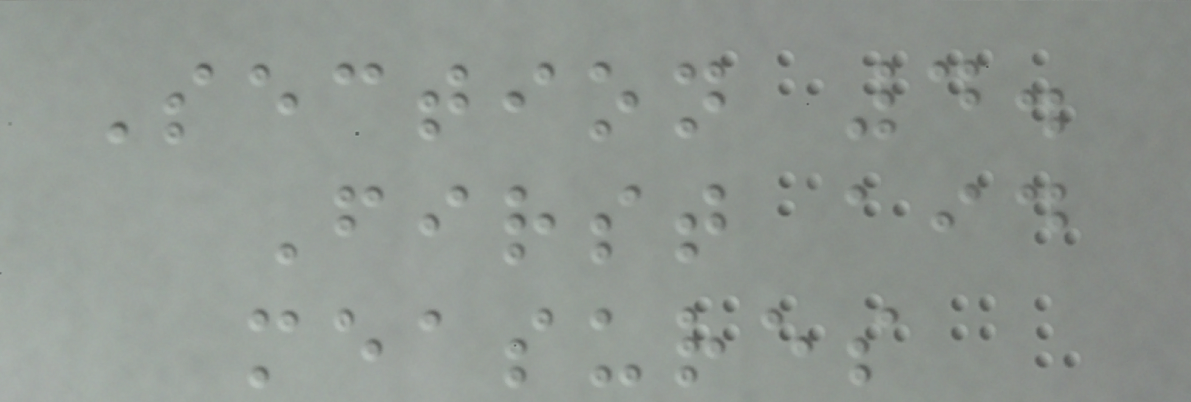Section 4.
First aid
measures
